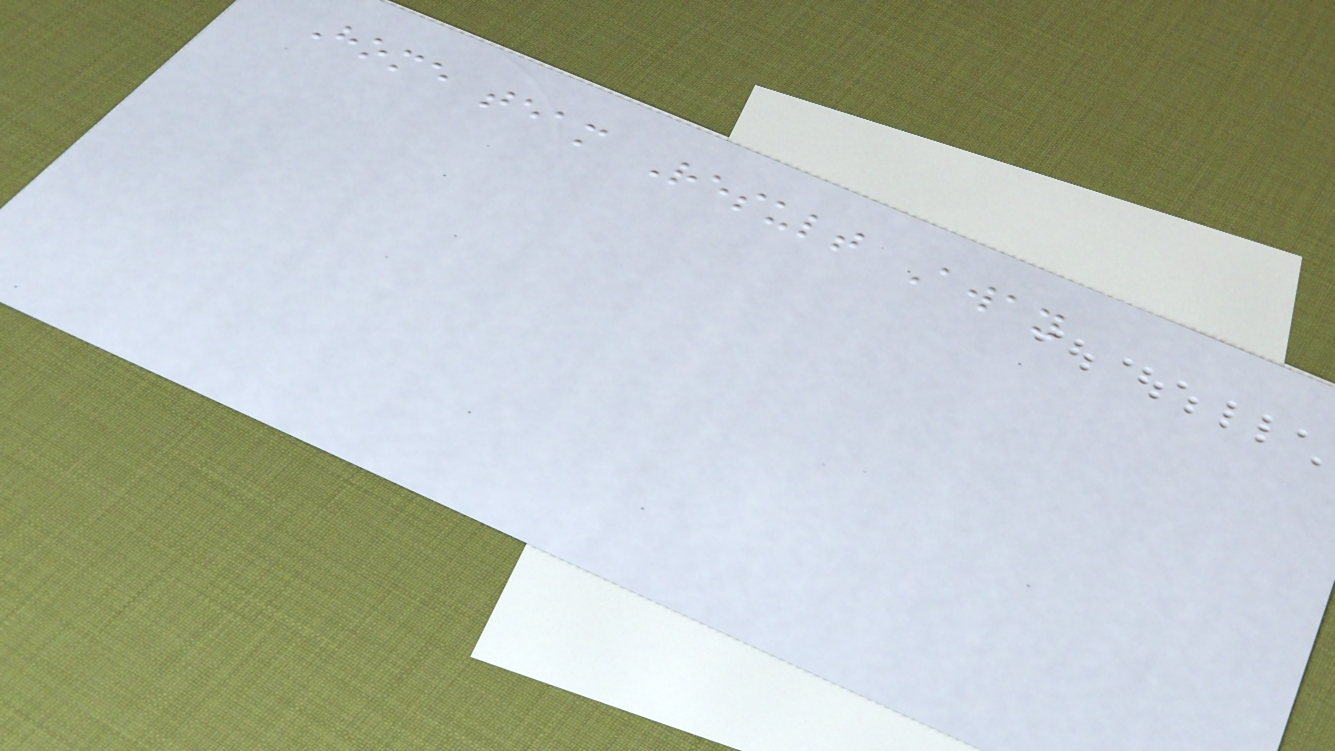Home team Result Away
